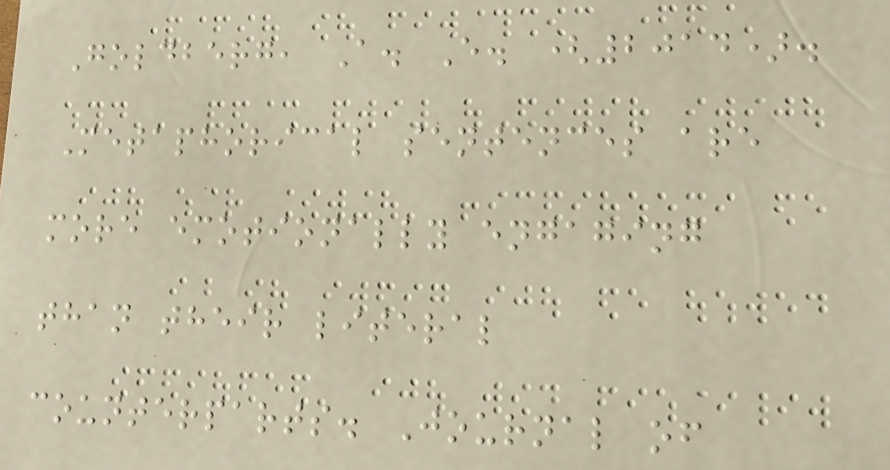Goldberg, A. E. (2014).
Metaphorical sentences are
more emotionally engaging
than their literal
counterparts. Journal of
